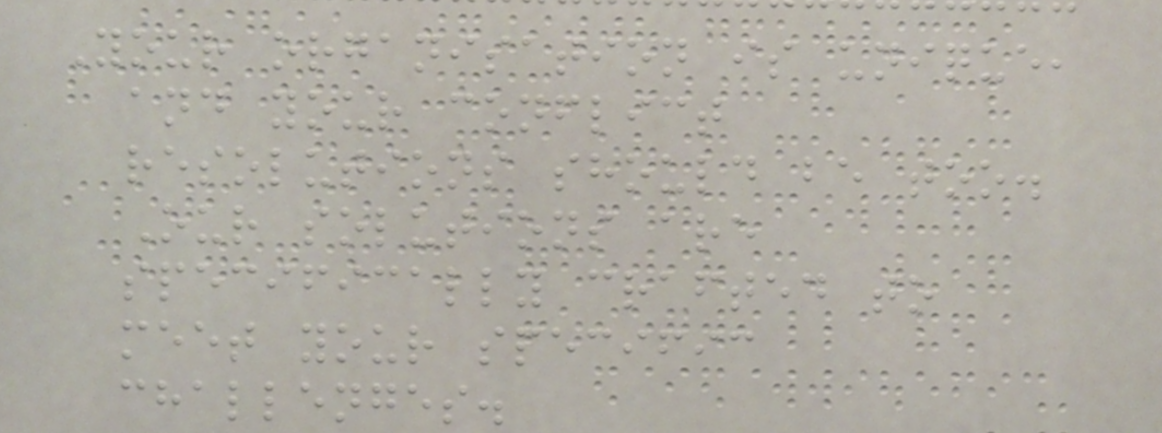Your organisation is unique,
and your conflict
resolutions should be too.
Our solutions are
specifically crafted to
meet your specific
challenges.
